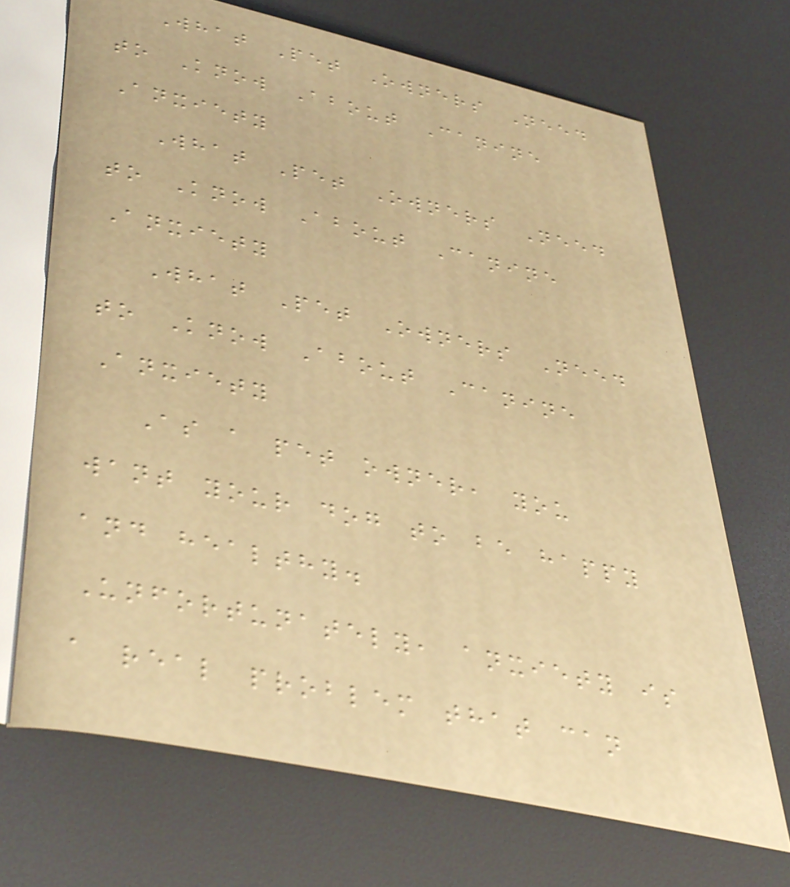What Pet Owners Need
to Know About Canine
Anxiety
What Pet Owners Need
to Know About Canine
Anxiety
What Pet Owners Need
to Know About Canine
Anxiety
As a pet owner, you
want your dog to be happy
and healthy.
Unfortunately, anxiety is
a real problem that can
